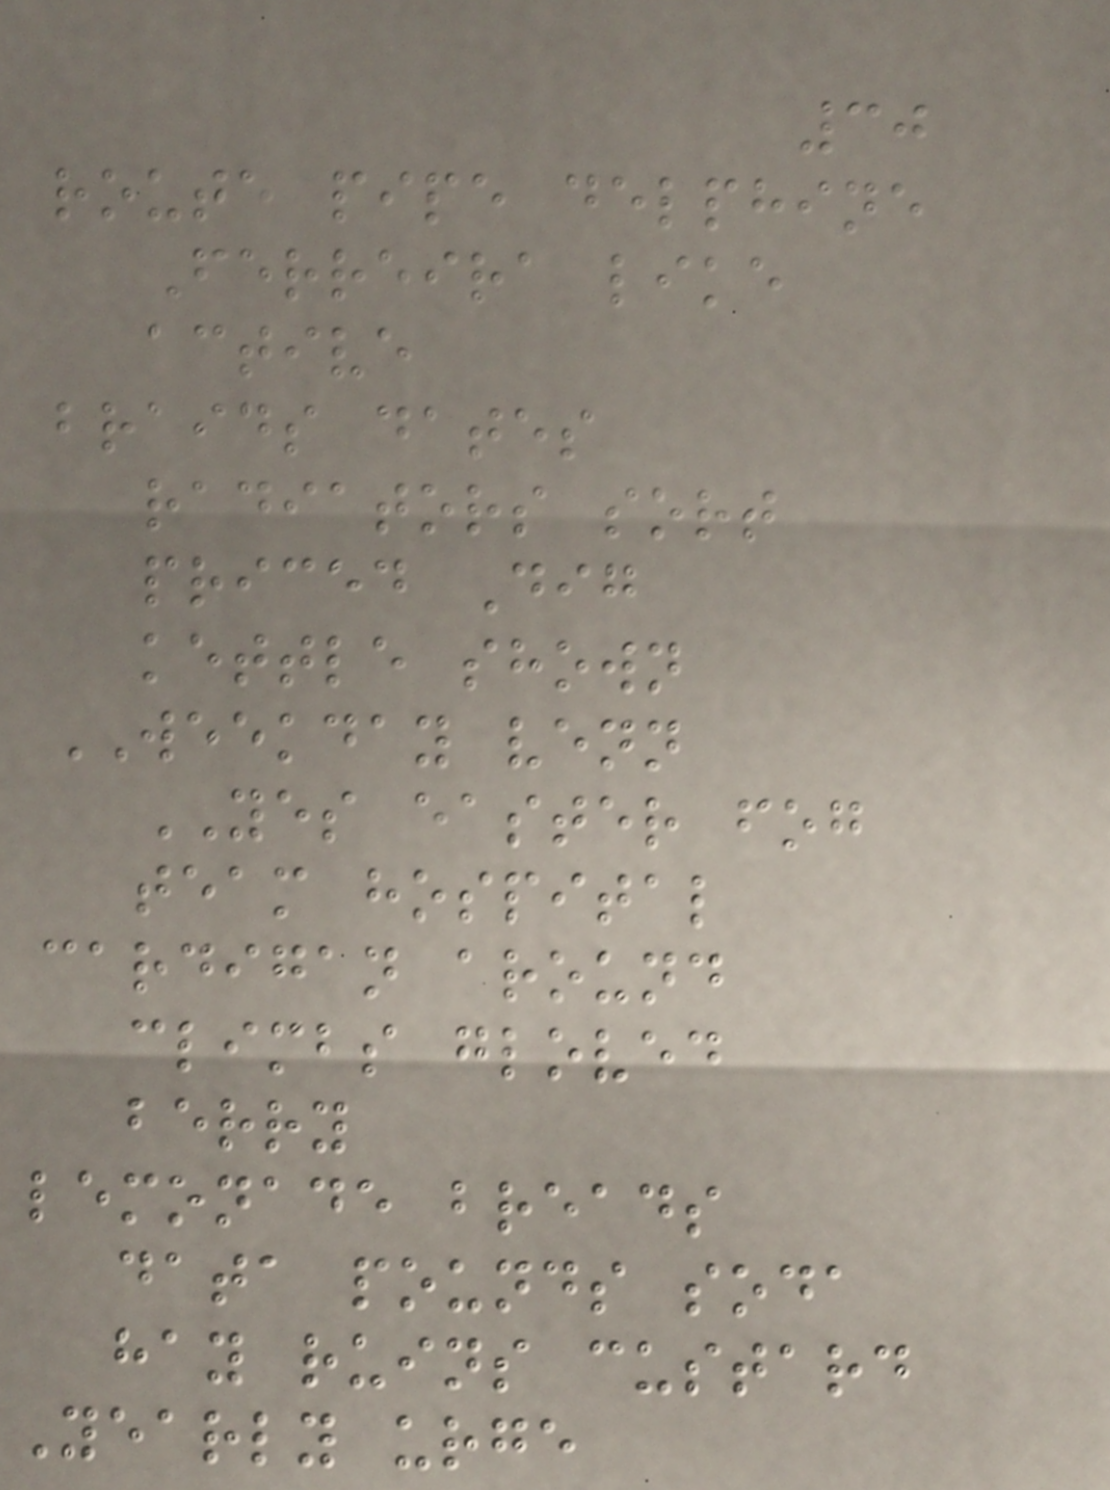30
route pipe delphine
Ferreira like
active
braids dates
radiators sort
priced Dig
kettle shown
WEEKDAY venn
YES easter fog
team hospital
cardigan around
climbs gloved
berry
lemonade breads
data pounds soda
hay ruins custard
Yearly urge
